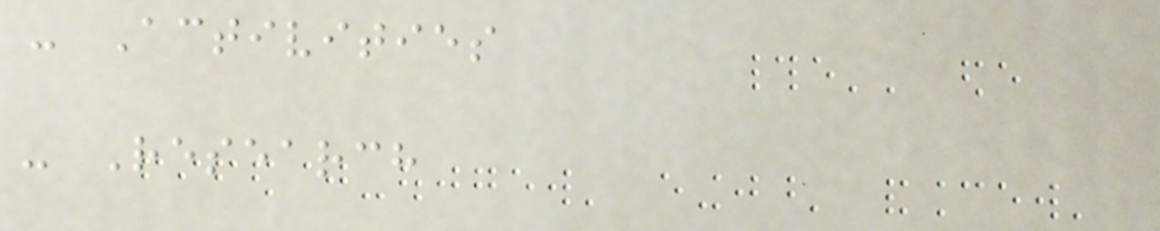- Activities
- Research
